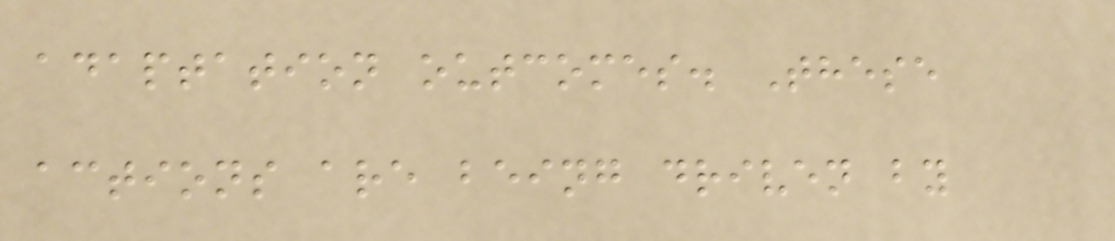adaptation outcomes. These
actions are being driven by
